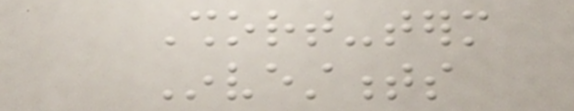Short-term
Investments
